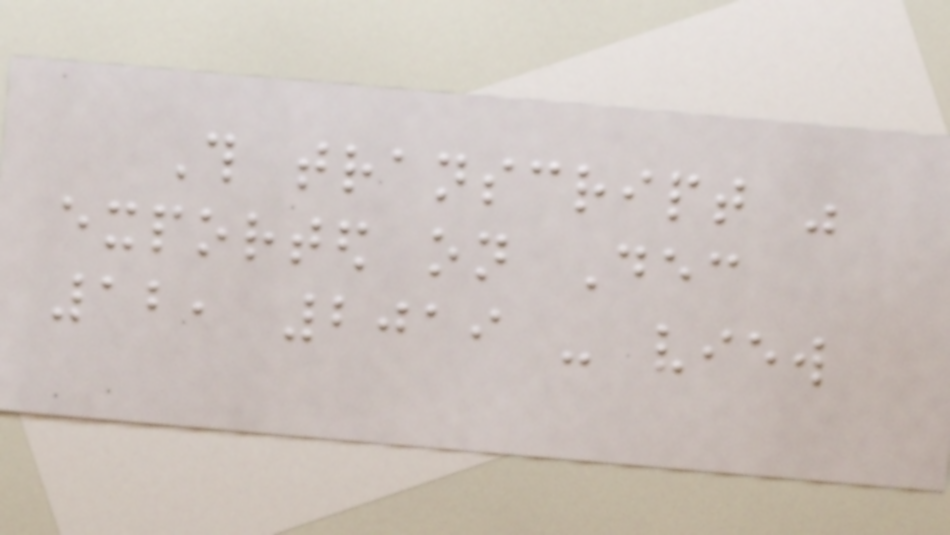This transcript was
exported on Dec
12, 2019 - view
